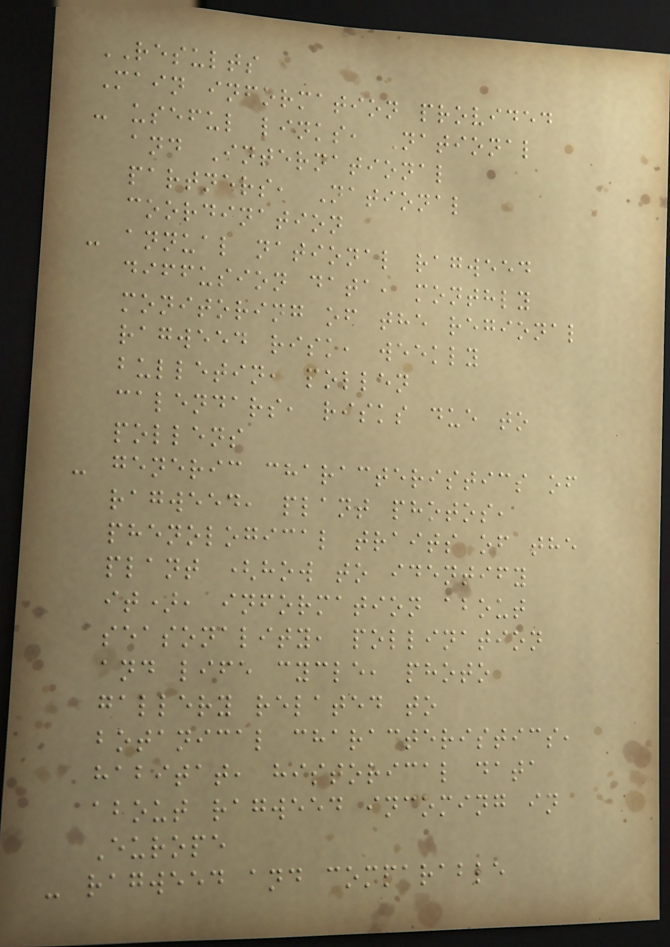RESULTS
Main information provided
- useful links, National
and International
partners, National
coordination
- annual national ragweed
diffusion data, monthly
monitoring of the regional
ragweed risk, weekly
bulletin, pollen
calendars, risks due to
pollens
- generic characteristics of
ragweed, plant photos,
phenological traits of the
plant (how to identify
it), information about
seasonality, pollination
and life cycle, photo
gallery related to
botanical characteristics,
habitat, historical data
about ragweed incoming in
Europe
- ragweed and comparable
